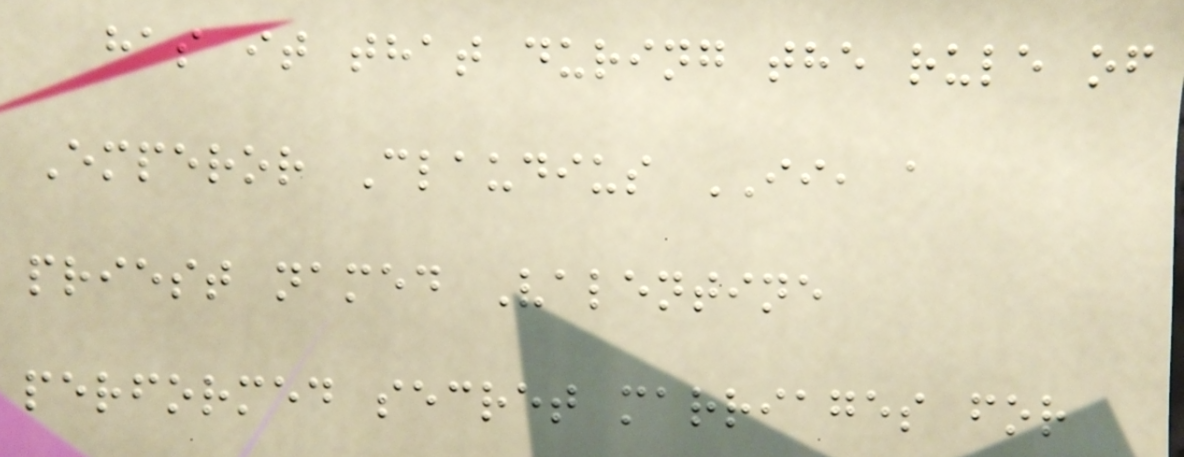has it that during the rule of
Emperor Claudius II, a
priest named Valentine
performed secret marriages for
